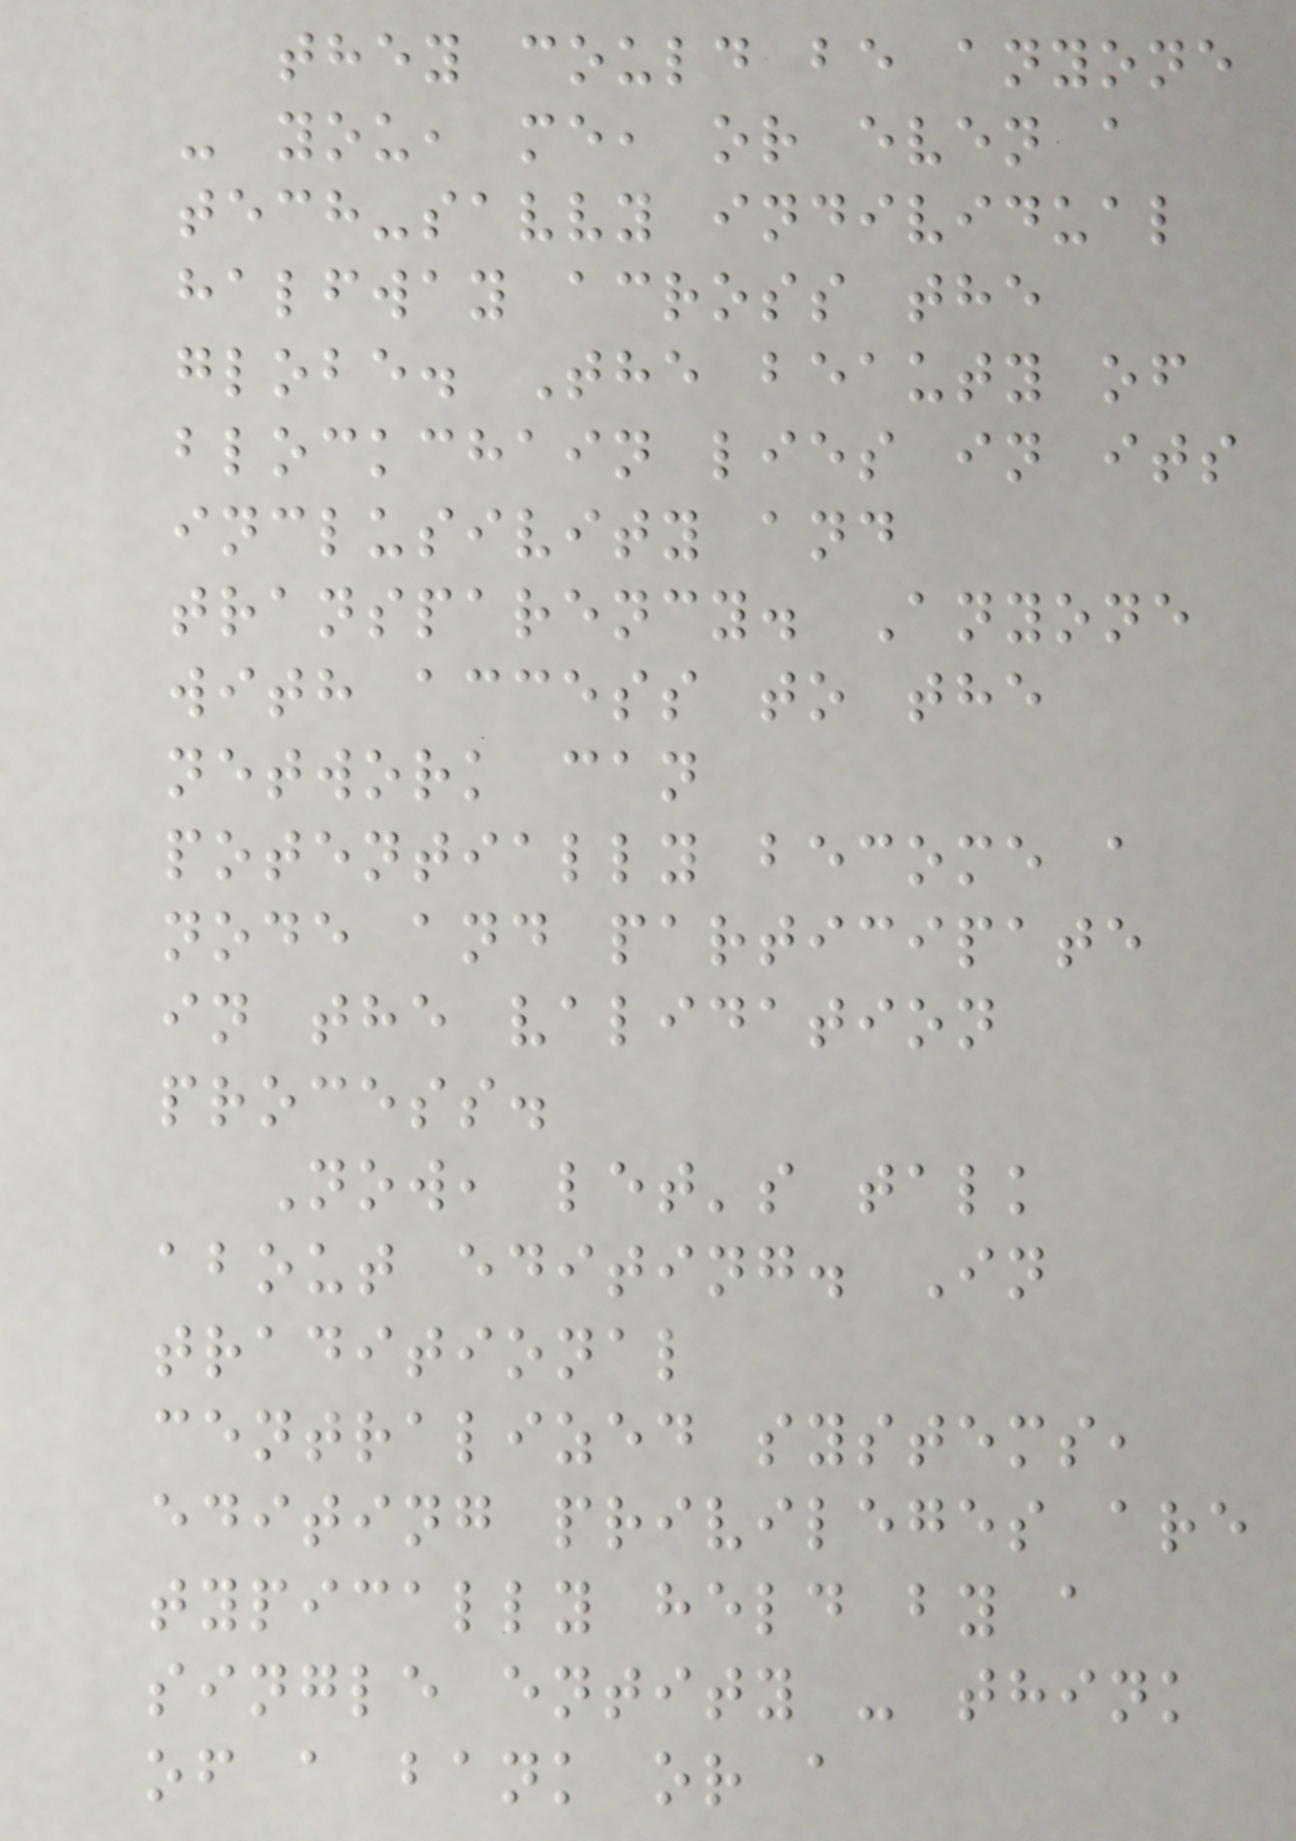they could be anyone
- you, me, or even a
tech-savvy individual
halfway across the
globe. The beauty of
blockchain lies in its
inclusivity and
transparency. Anyone
with access to the
network can
potentially become a
node and participate
in the validation
process.
Now, let's talk
about editing. In
traditional
centralized systems,
editing privileges are
typically held by a
single entity - think
of a bank or a
